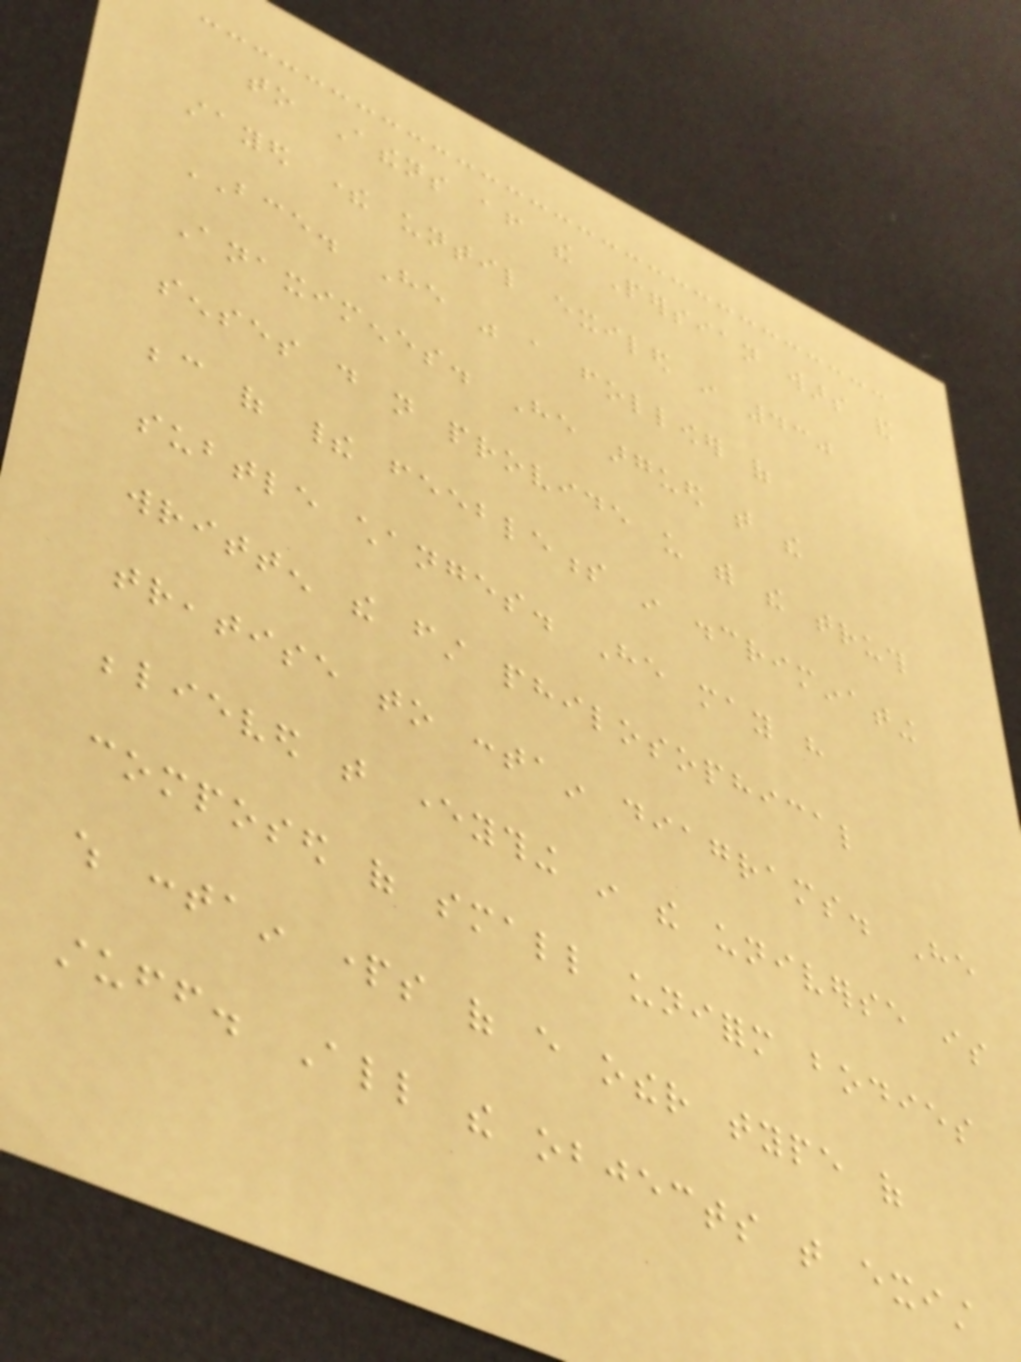to Athens after the Persian wars and
stayed there until exiled in 430
BCE. He was a follower of
Anaximenes. He argued that the
senses do not provide us with the truth
because of their feebleness in discriminating
subtle changes. He may have
written the first philosophical
treatise to contain diagrams. He
believed that everything in the universe is
composed of small uniform bodies
which contain parts of every other type of
stuff. All the objects that exist
